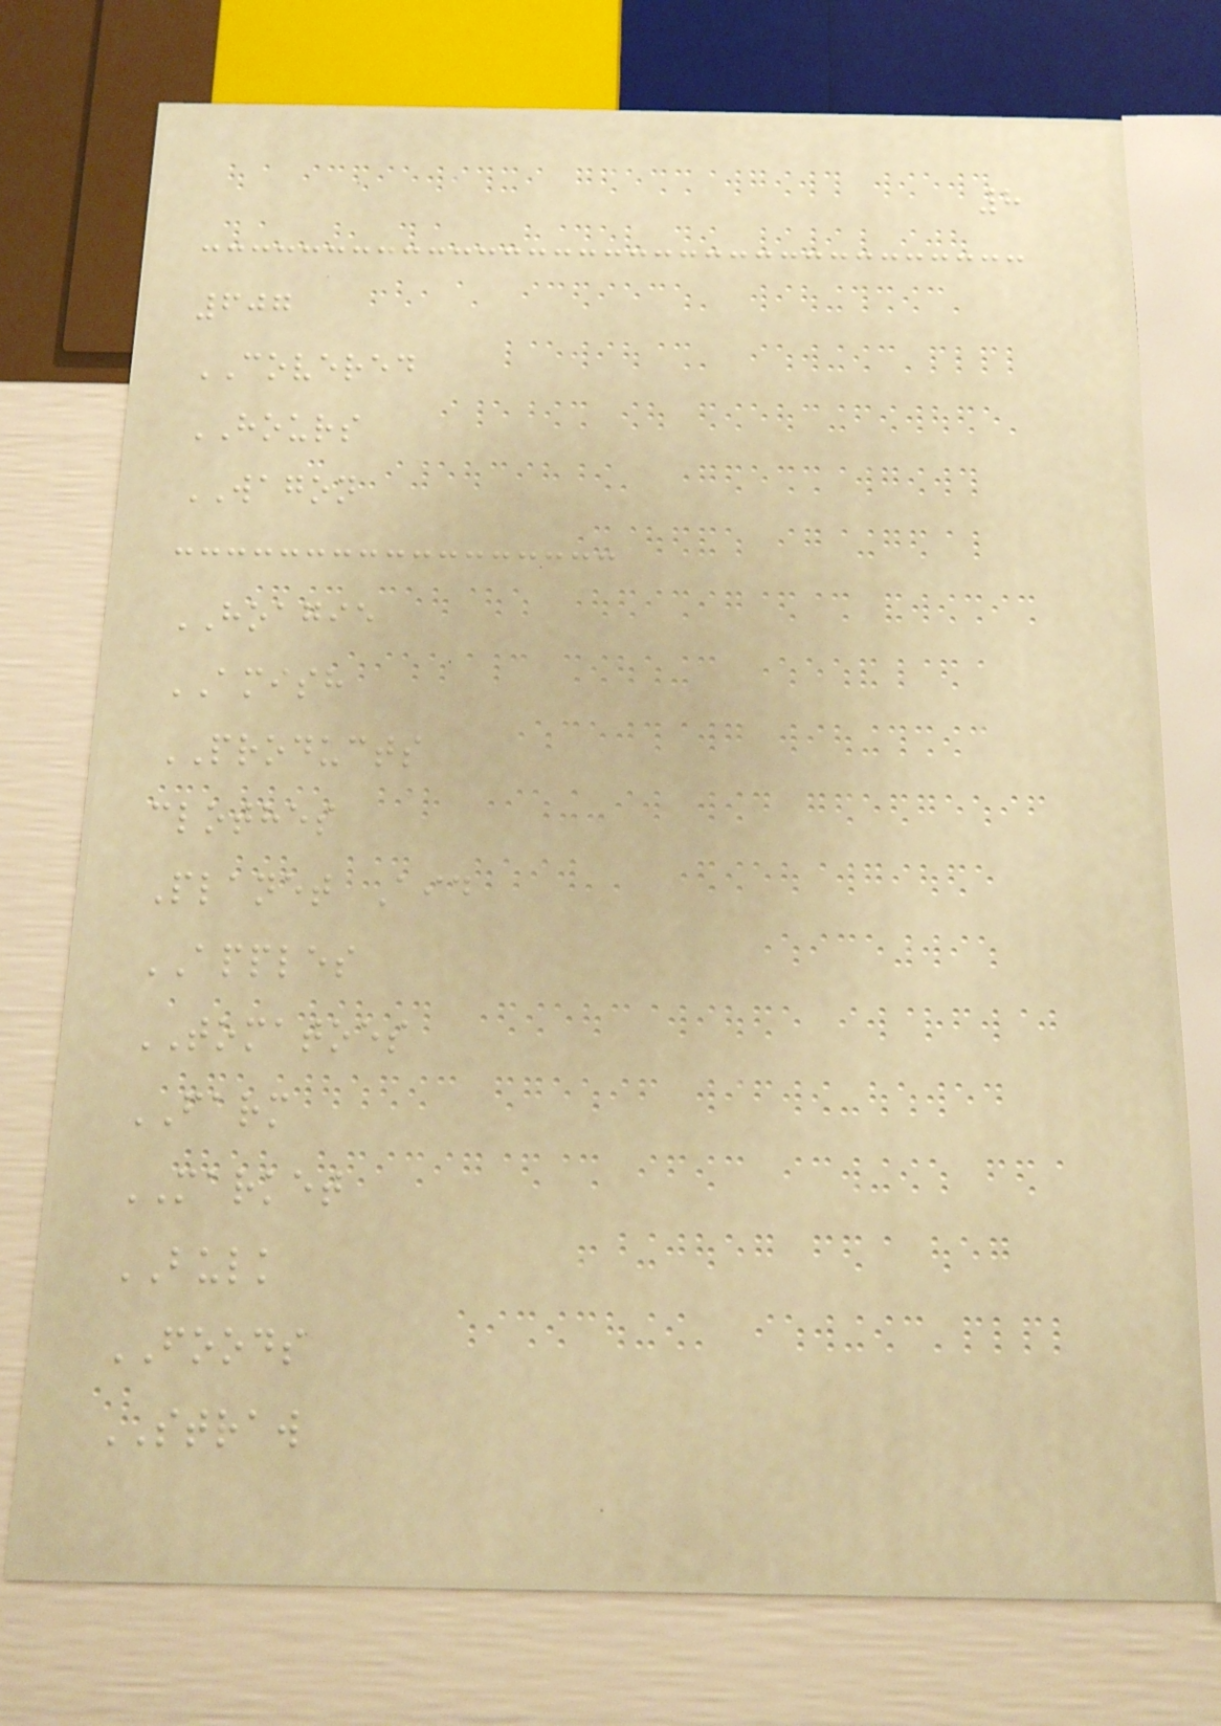8
607
COVERED
HOURS
WAGON
HOAGIE
AMISH
PRODUCTS
clothes
Planet Aid
APPLES
TOMATOES
FARM
MARKET
BULK
FOODS
STRAW
